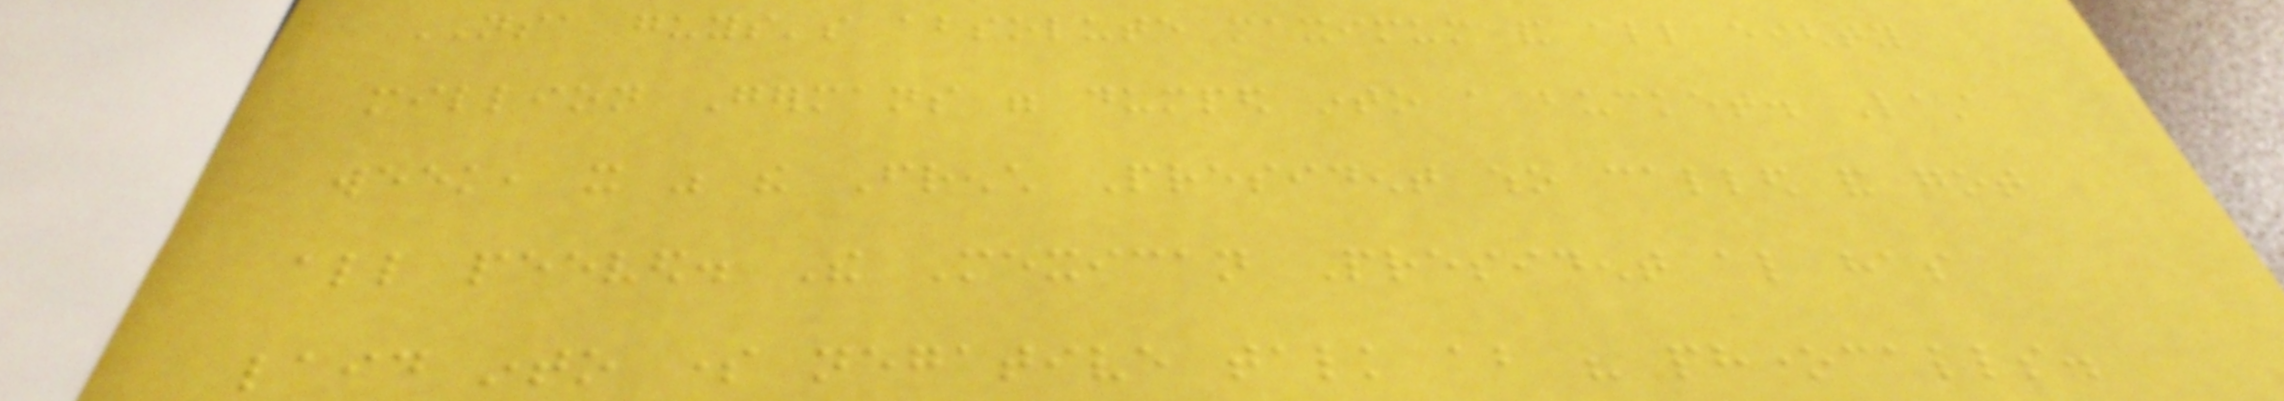NSA guys's absolute maximum and all eighty
million Germans were dumped into a bucket. Last
week, it was the French President who called and got
all peeved. The Mexican President also has
laid into some negative talk about his phonecalls.
